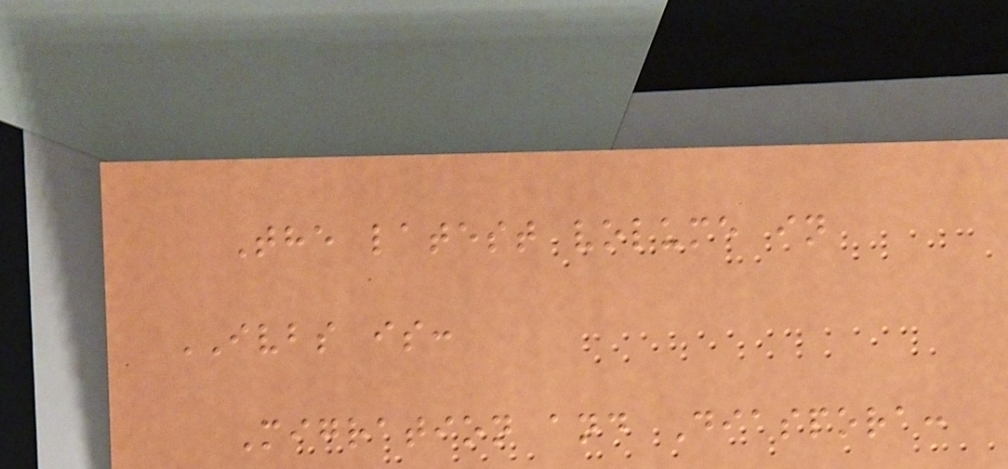The latest volume in
IVBS is:
Migration and Diaspora:
